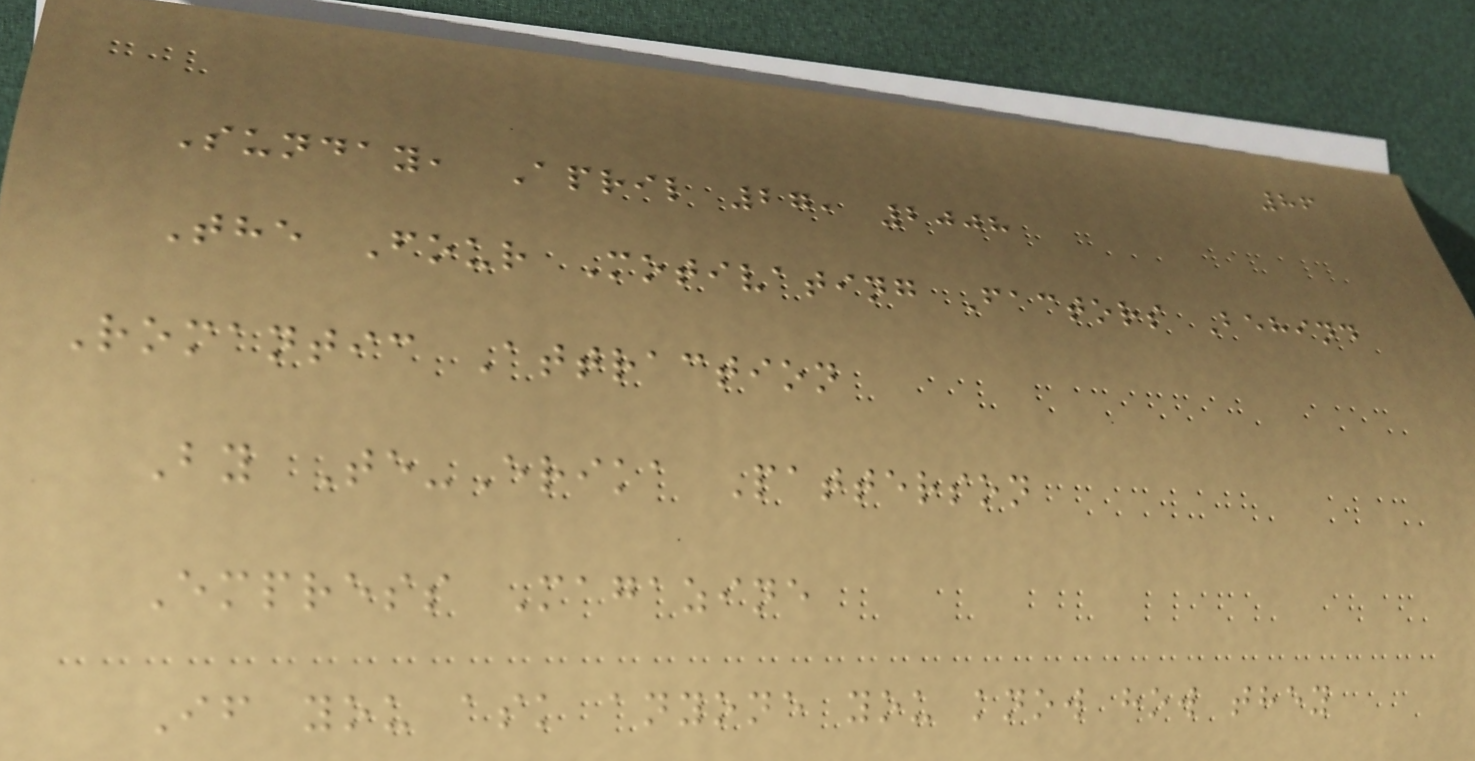86
Sunday, April 27, 2008
The Four Motivating Factors Behind
Romantic Attraction
By Te-Erika Patterson
Empress Magazine
If you ask anyone you know how they
